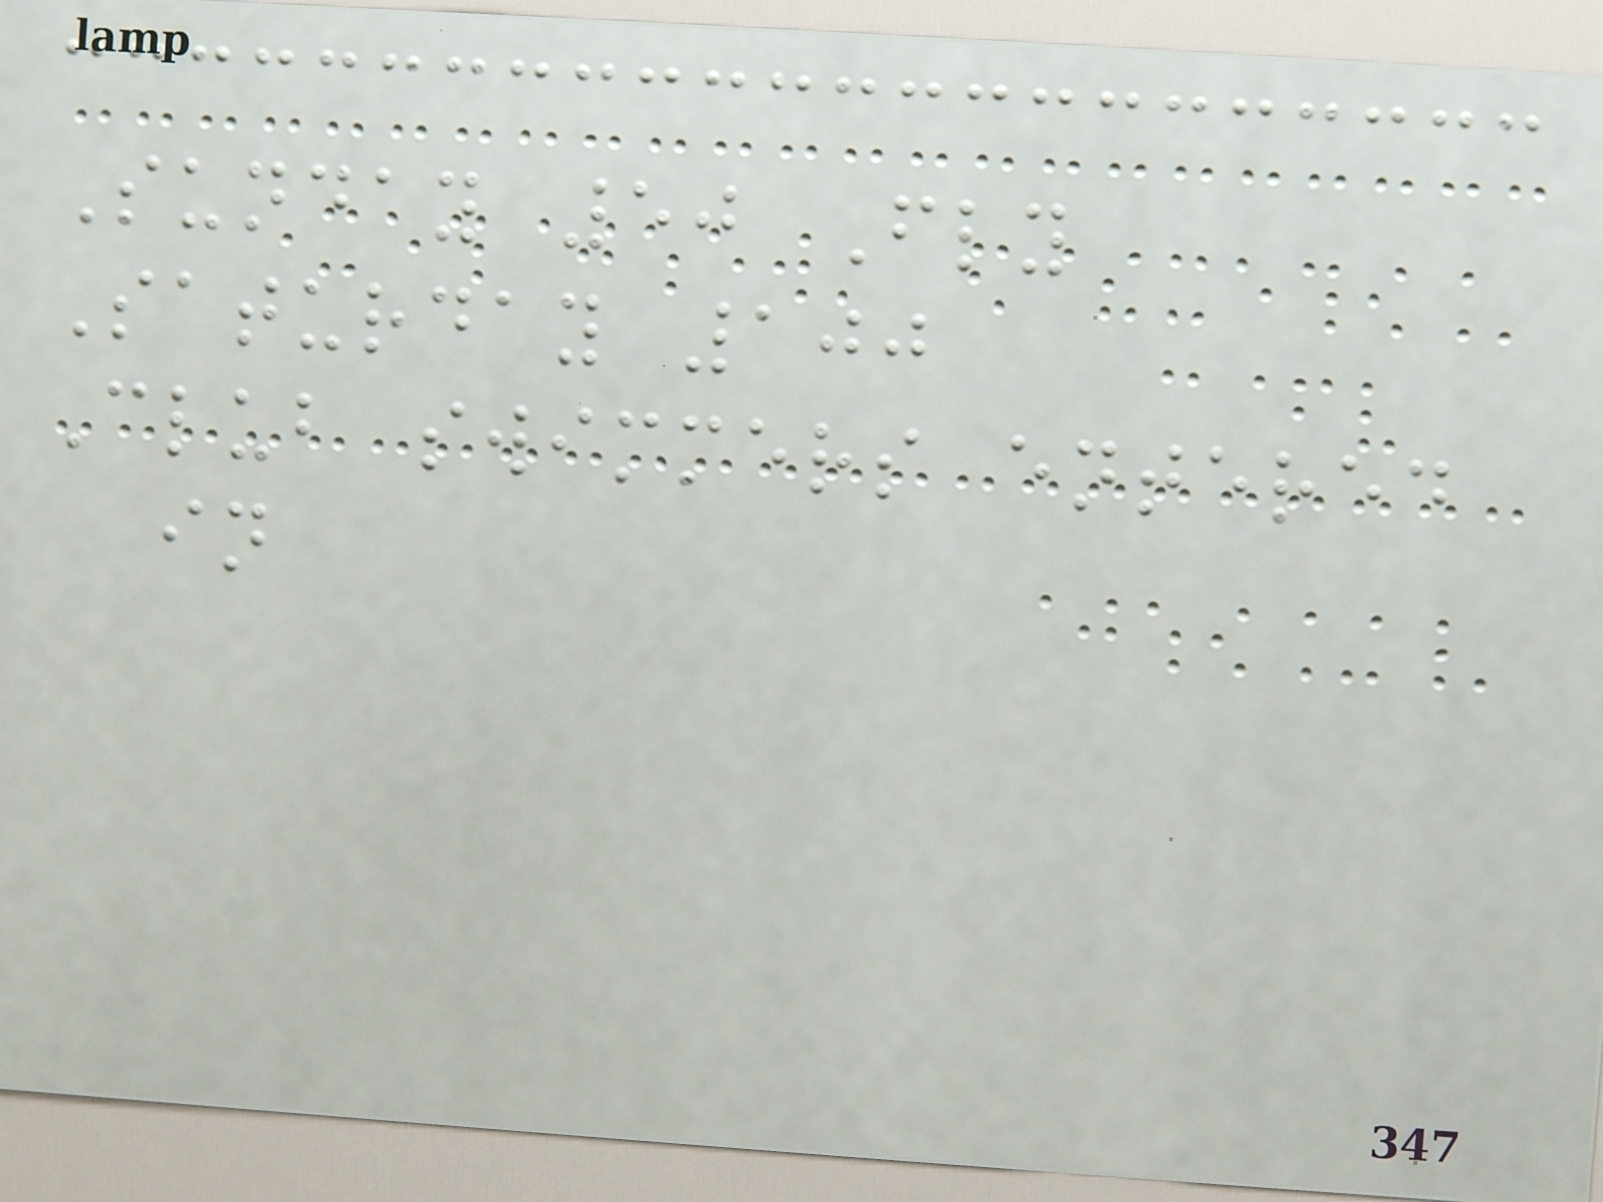Sunday 50 Fly
Saturday 100
Club swimmers entered
in
